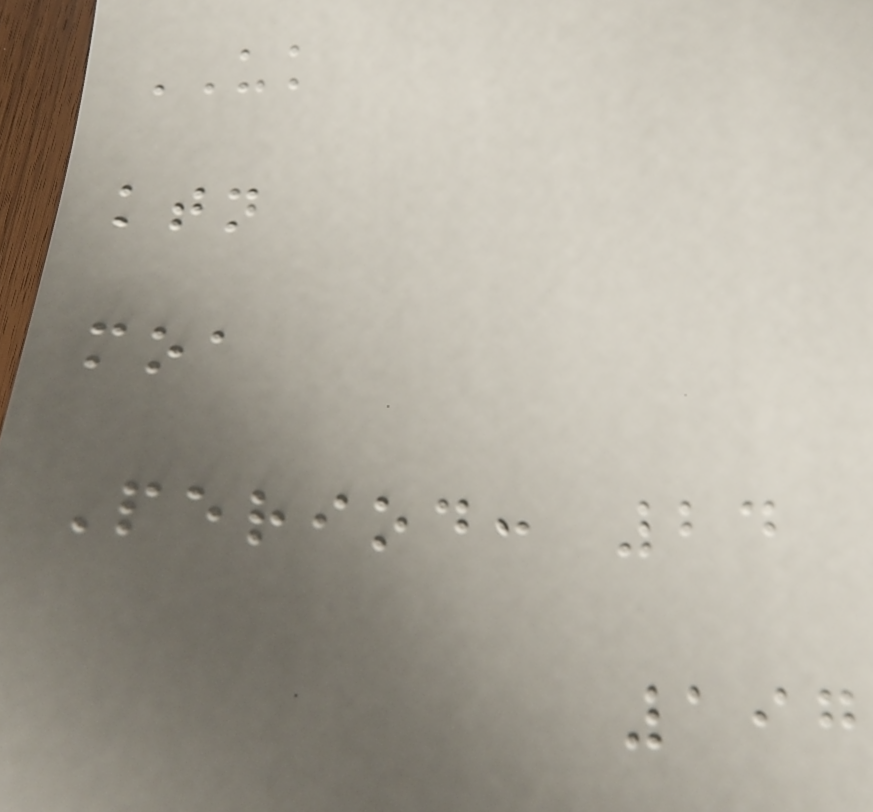UK
ktn
moa
Period: 24
197
